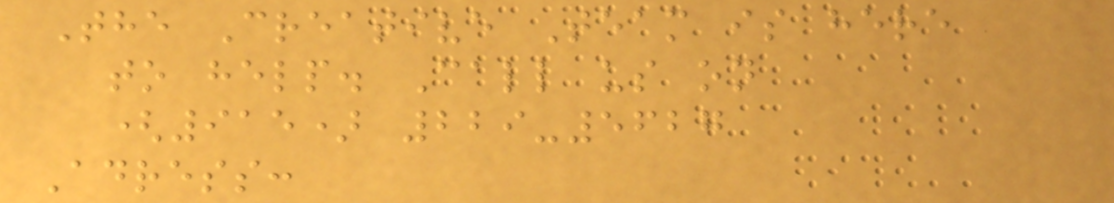The Creative Team is here
to help. Call us on
(915) 229-5627
Adress:
